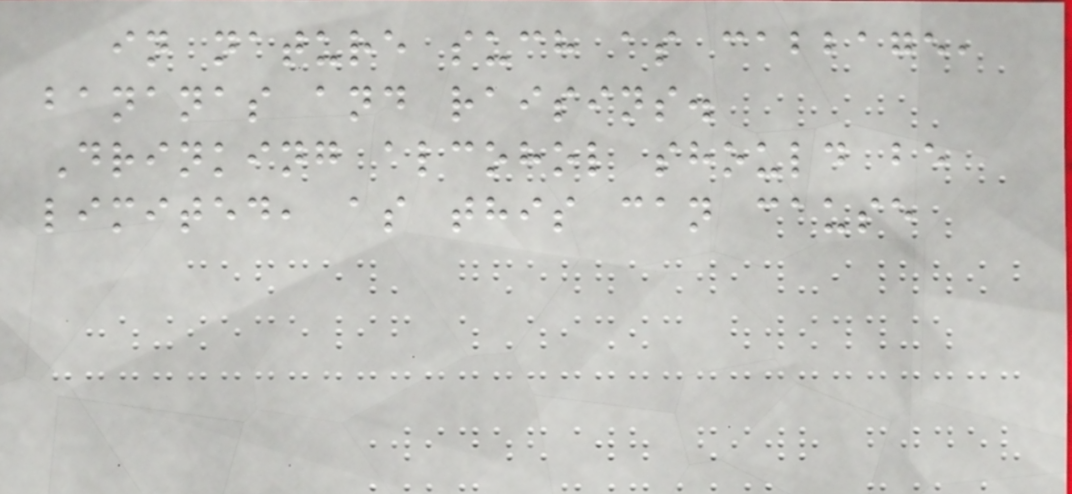in nature such as cabbage,
bananas and raisins.
Drinking alcohol should be
limited, as this can cause
